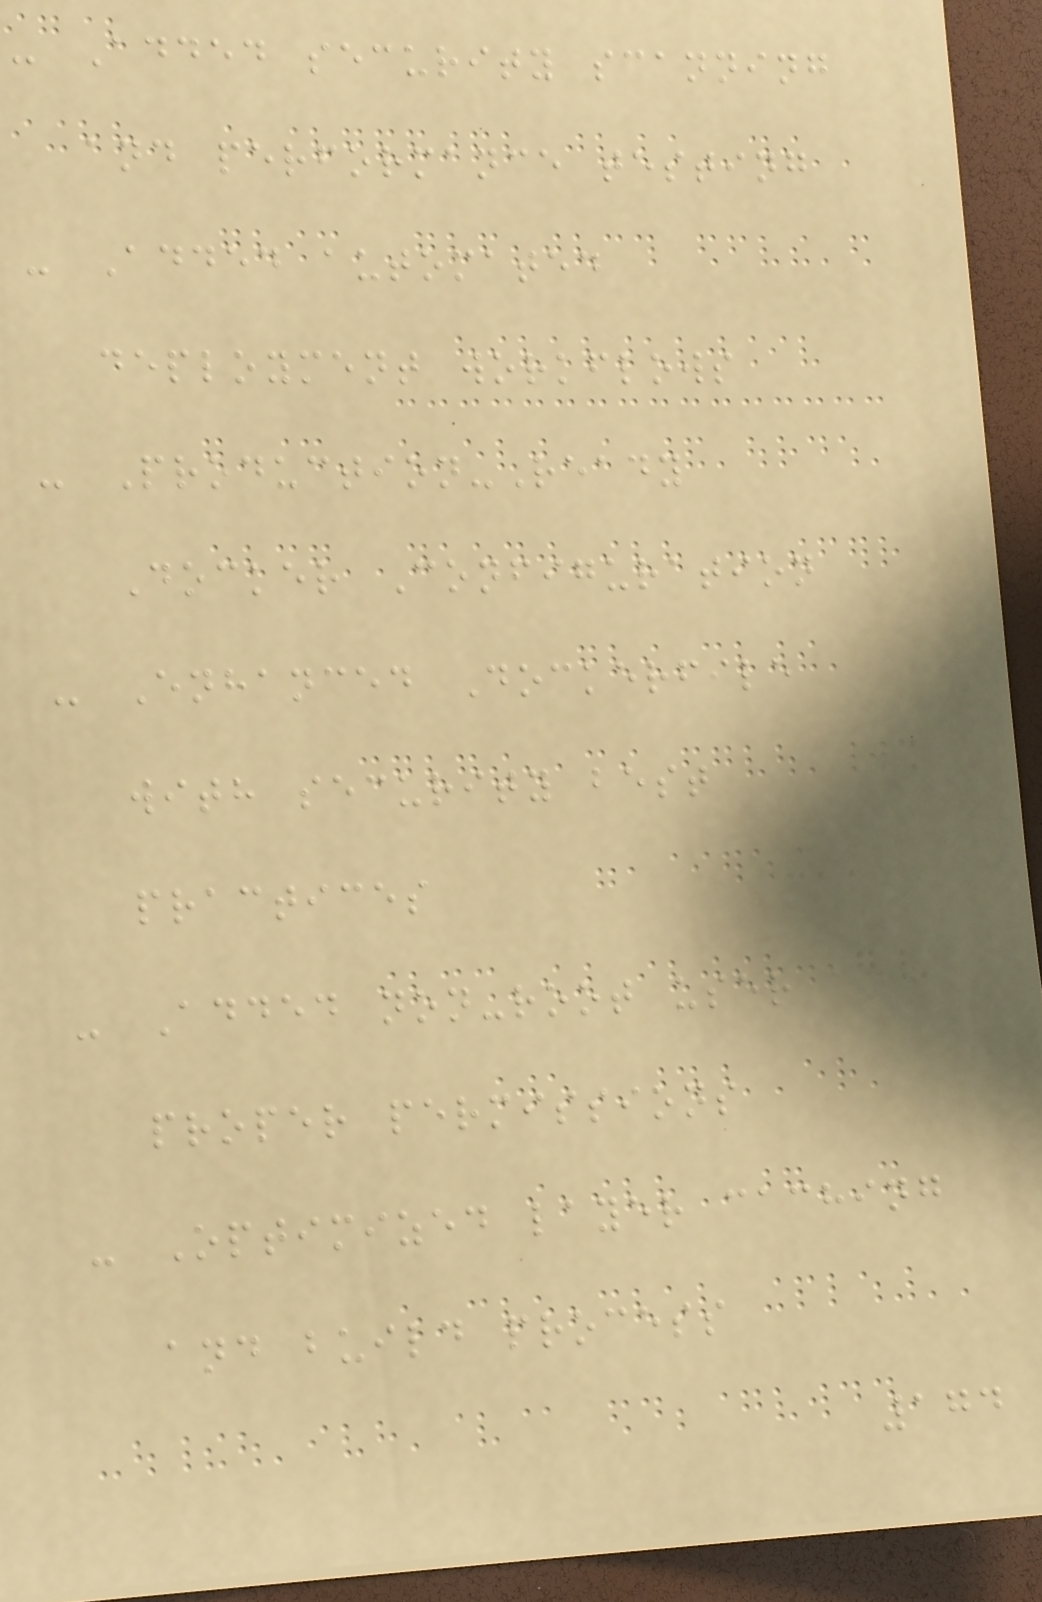- Added security scanning
and performance testing
- Added automated
deployment workflows
- Production-Ready
Docker Configuration
- Enhanced Dockerfile
with security best
practices
- Added non-root user and
proper permissions
- Optimized layer caching
and build process
174
